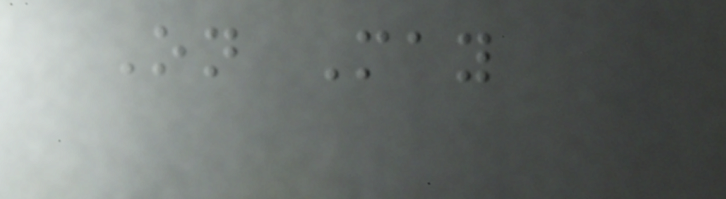On May
